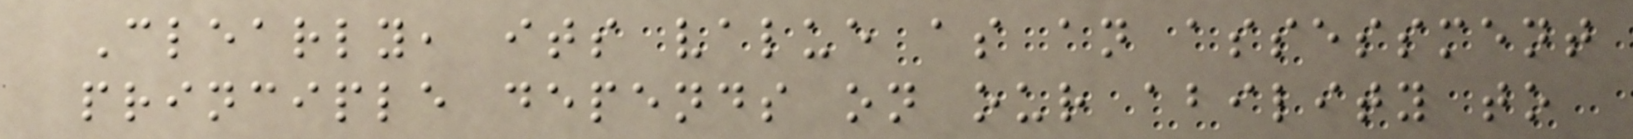Clearly, its value as an assessment
principle depends on our ability to
